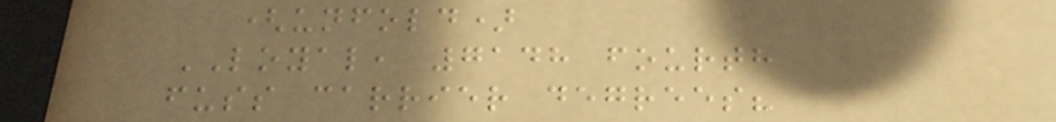(unfold)
LOYAL, 7148 fourth
fuss carrier degrees?
